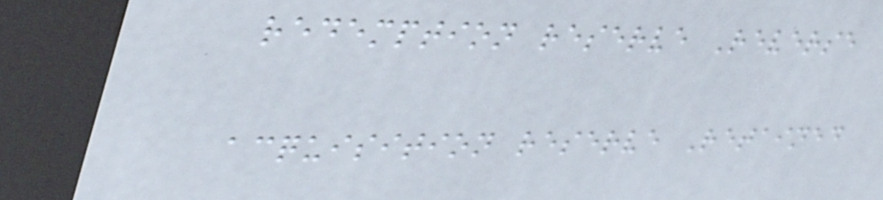redemption reserve Reverse
acquisition reserve Retained
